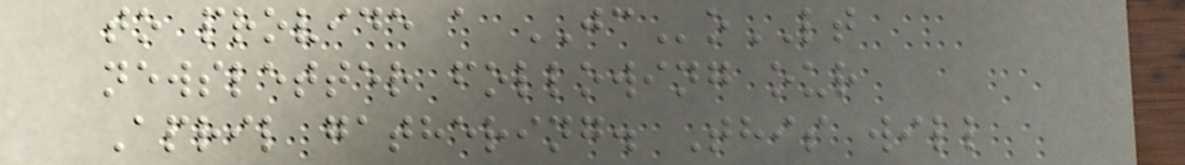to provide a JCoLT
newsletter following our
April gathering. This will
